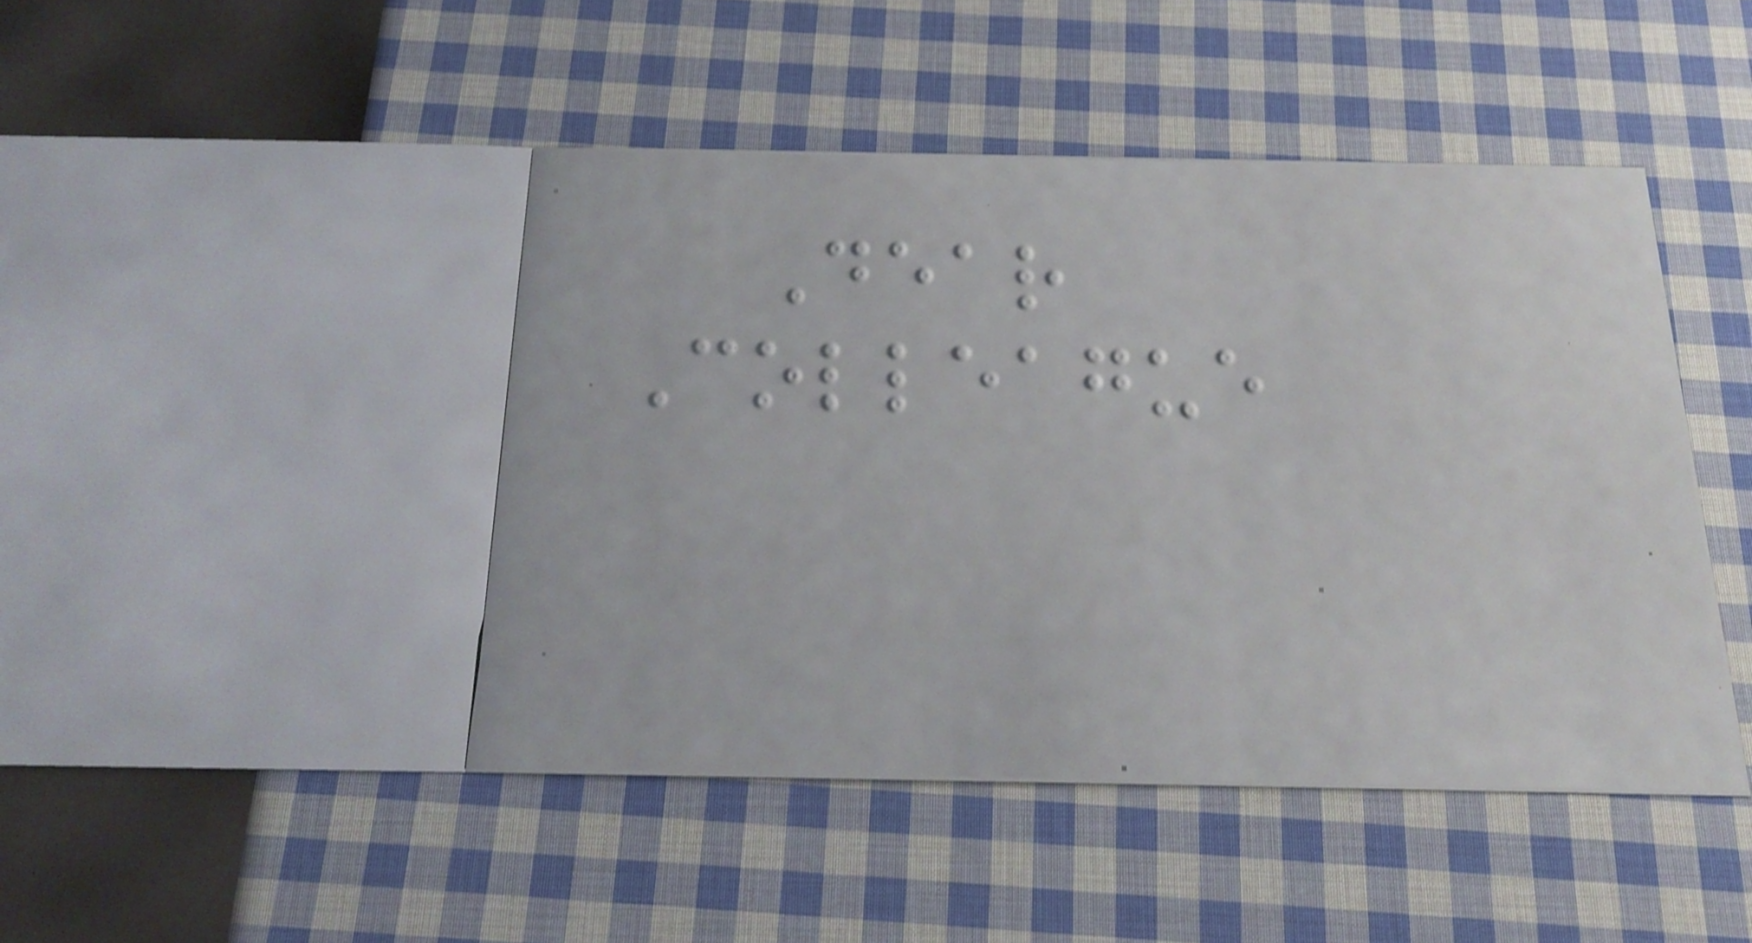Dear
Colleague
